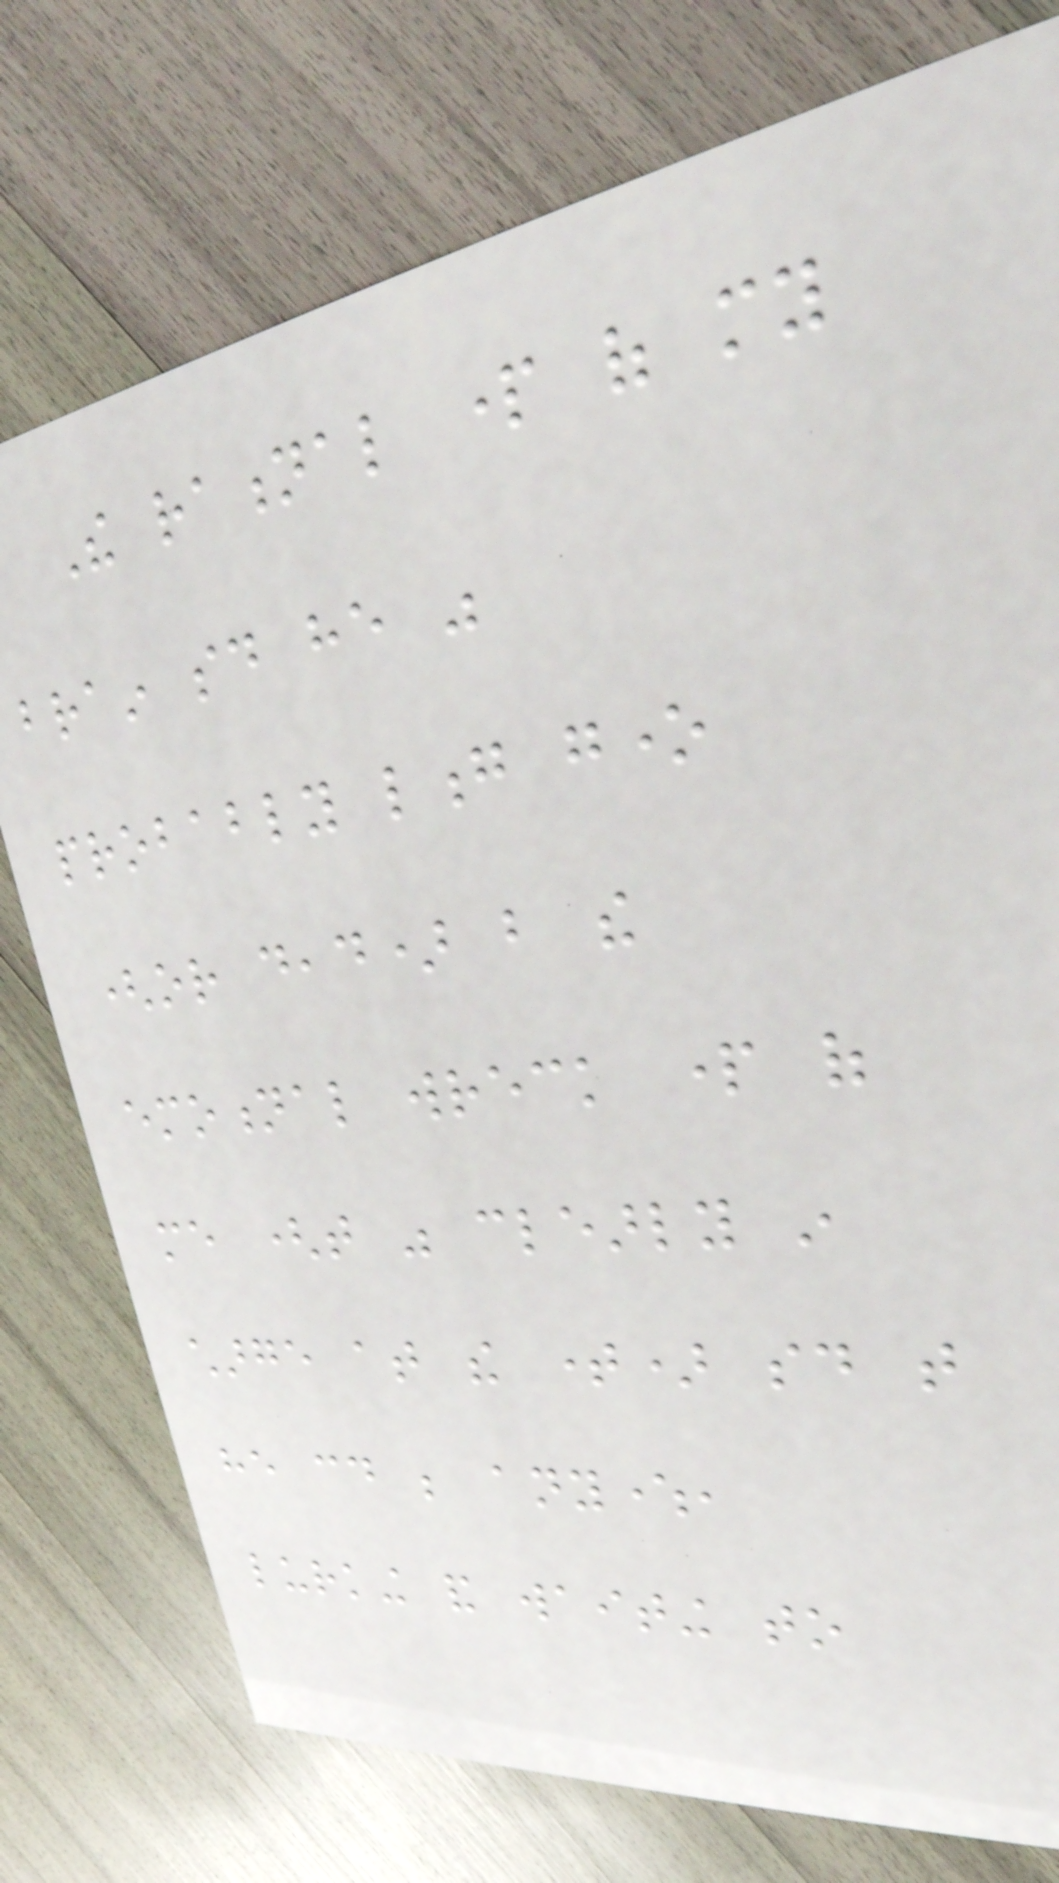The rational part of my
brain said he was
probably long gone
(or dead) but the
emotional wreck part of
me (that was clearly in
charge at the time) said that
he could be anywhere,
lurking and waiting to
